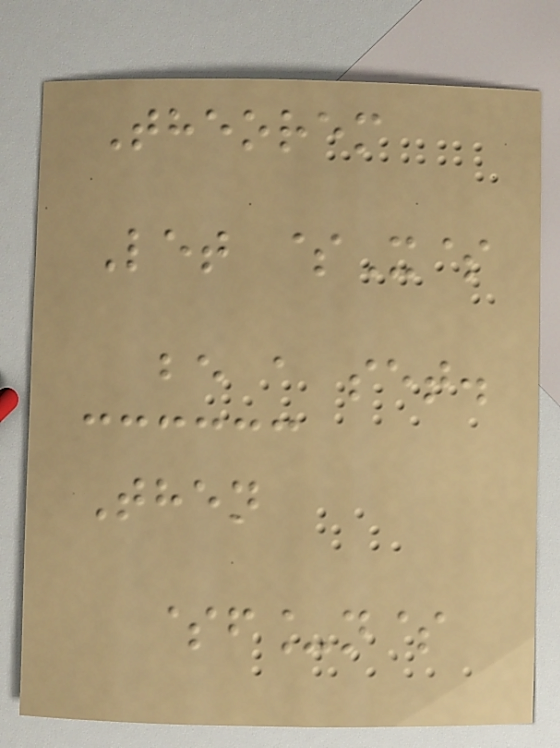Theorem
Let $X$
be a set.
Then
$f_n$
